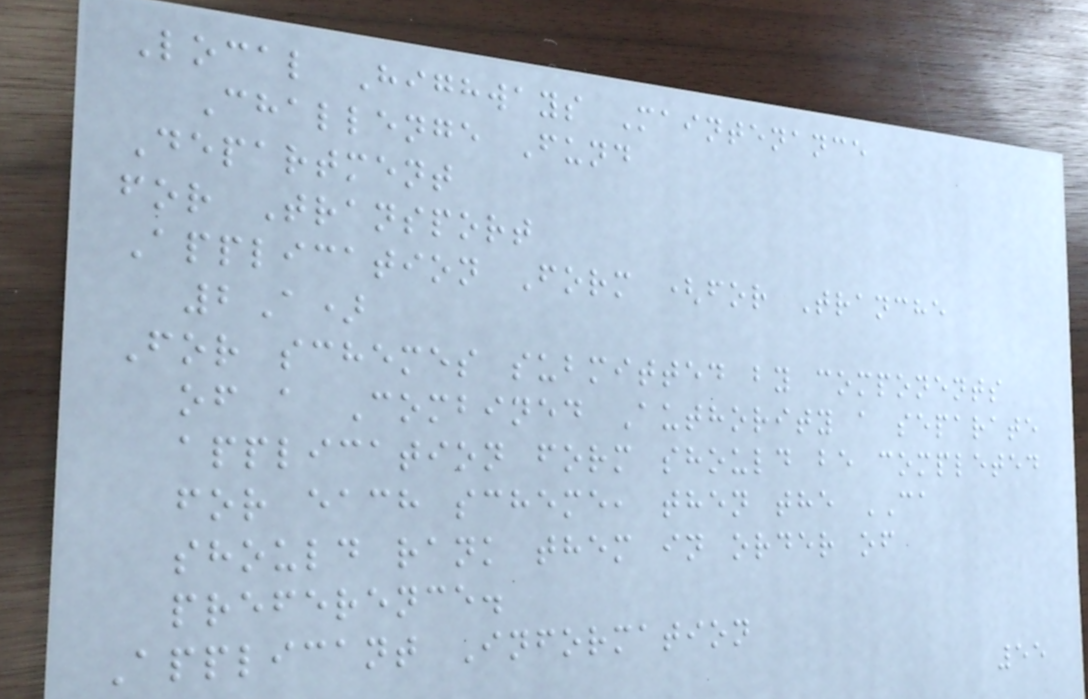Local Highways Maintenance
Challenge Fund
Department
for Transport
Application Form (for Tranche
2A)
For schemes submitted by components
of a Combined Authority a separate
application form should be completed
for each scheme, then the CA
should rank them in order of
preference.
Applicant Information
55
